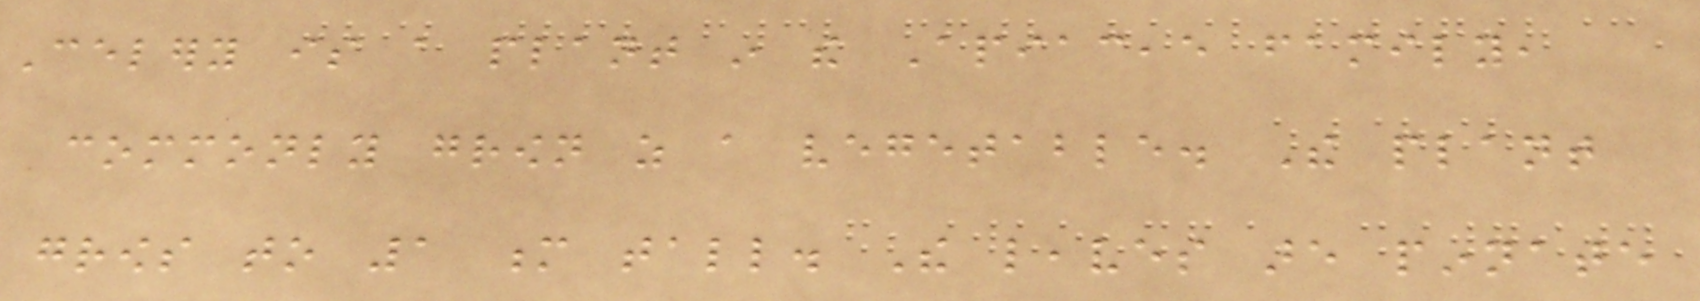Celery is a plant in the Apiaceae family,
commonly grown as a vegetable. The plant
grows to 1 m tall. The leaves are pinnate
